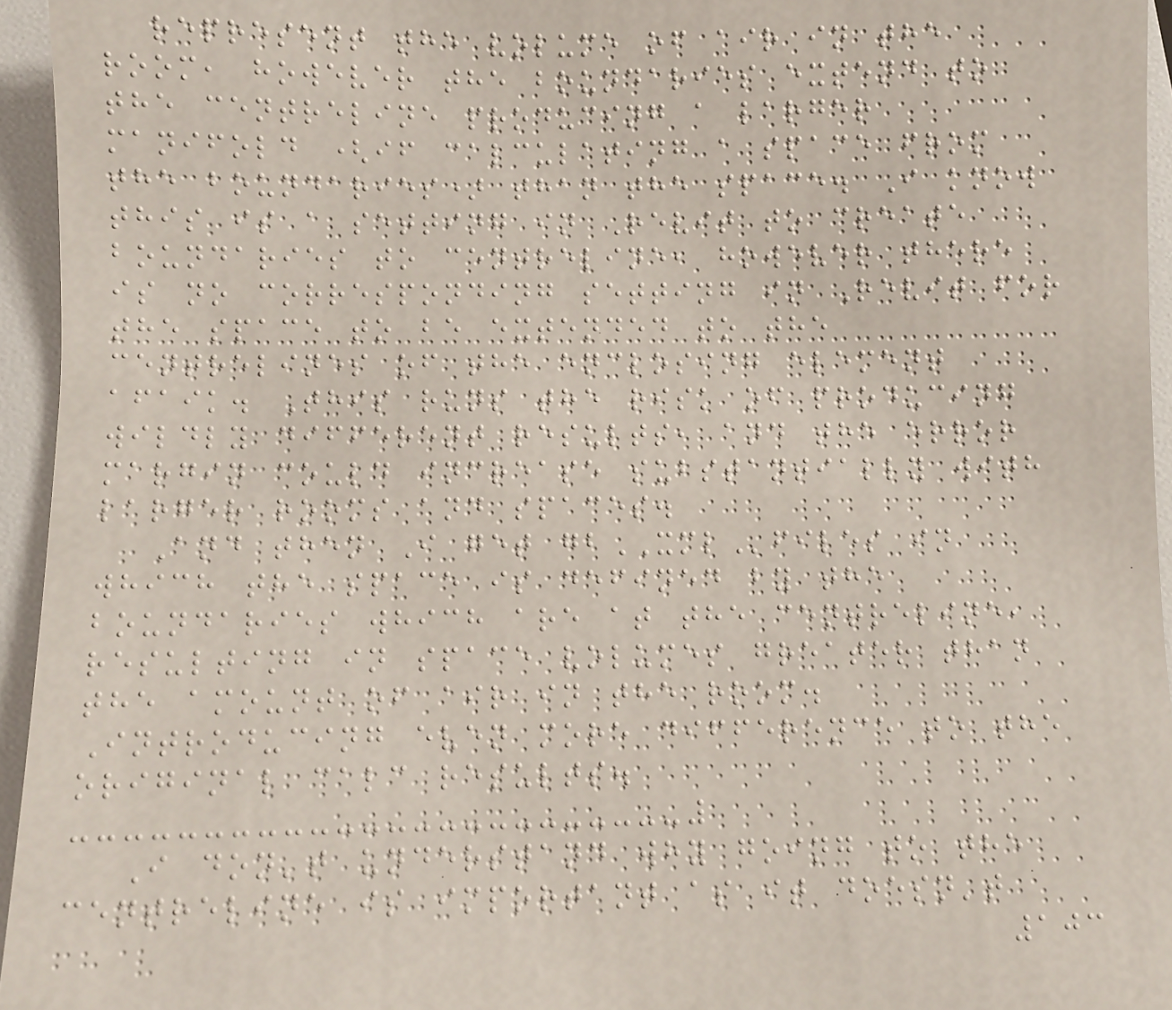represent the volume of air in the
room, however the boundaries extend to
the centreline producing a larger
manifold (if calculating a space from
the boundaries) than the space. I know
this is a setting in Revit to create
boundaries to centreline, however there
is no corresponding setting in Revit for
the space to be extended to the
centrelines of the enclosing element
afaik. This runs the risk of producing
wildly different results, and the error
margin could increase substantially with
larger rooms and spaces.
And then I get gbXMLfiles in
which the space is defined by the
boundaries which are at the centreline,
resulting in space volumes greater than
the amount of air in the room.
Introducing even more difference to the
original calc results.
I don't understand why going to the
centreline is important as it doesn't
103
